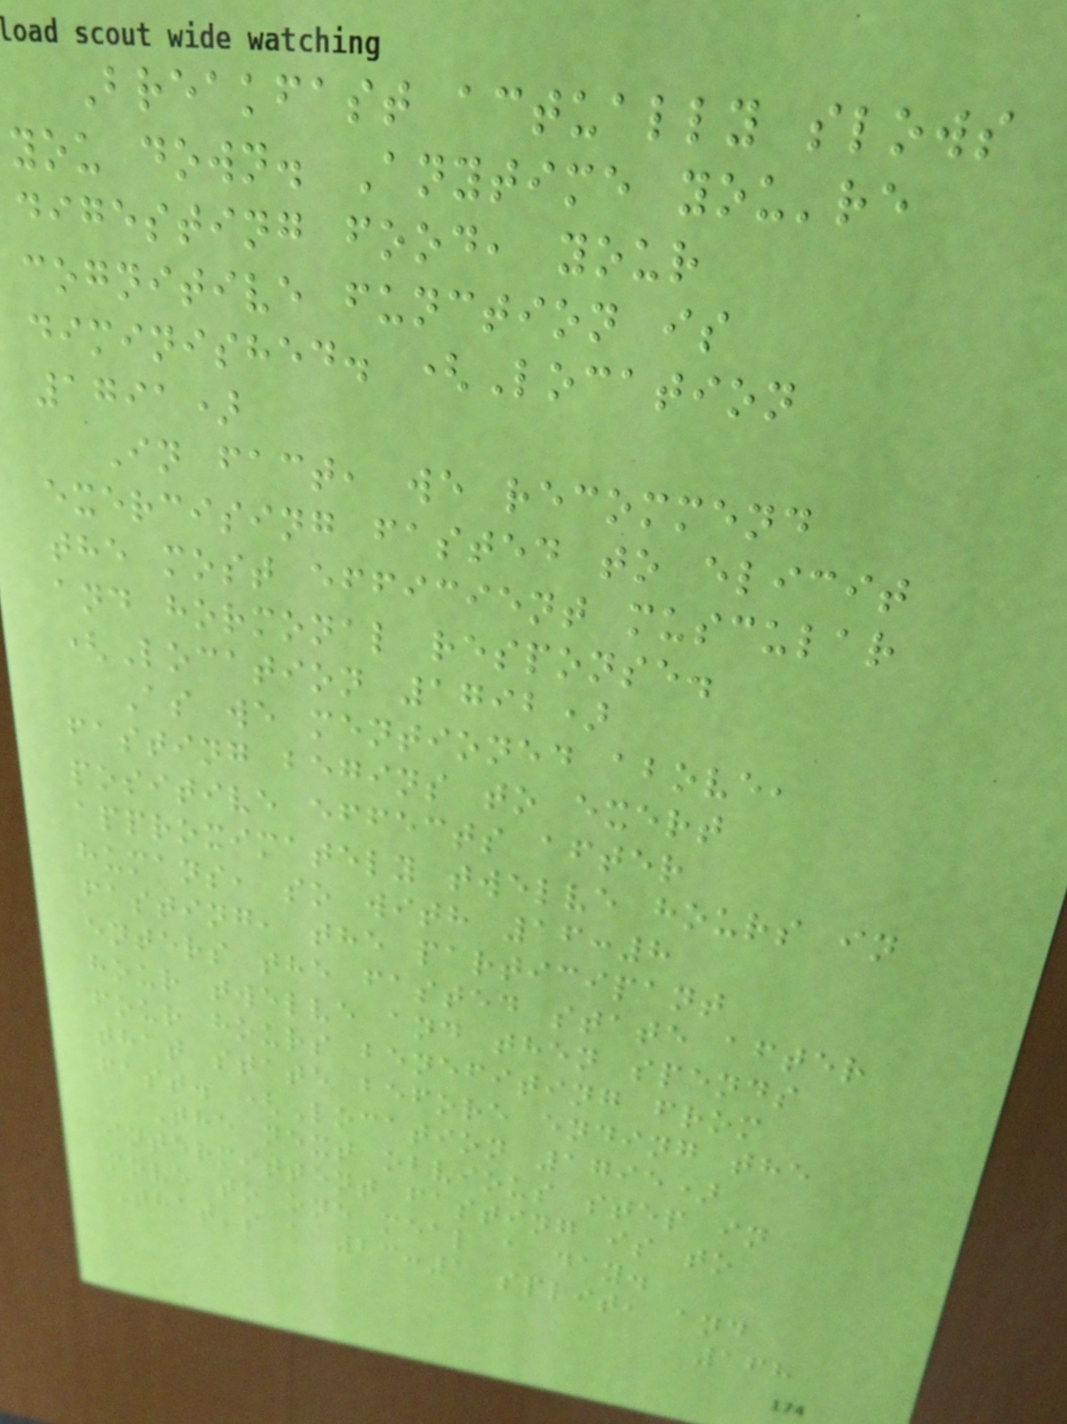Breakfast actually slows
you down. Anytime you're
digesting food, your
cognitive function is
diminished. (Location
1791)
In fact, we recommend
exercising fasted to elicit
the most efficient muscular
and hormonal response.
(Location 1792)
As we mentioned above,
fasting begins to exert
positive effects after
approximately twelve hours in
humans, so with 16:8
fasting, the participant
enters the fasted state after
hour twelve and then spends
four hours benefiting from
that state before ending the
fast. (Location 1795)
The next obvious step in
intermittent fasting is to
move to one meal a day.
That's a 23:1 split, and
168
